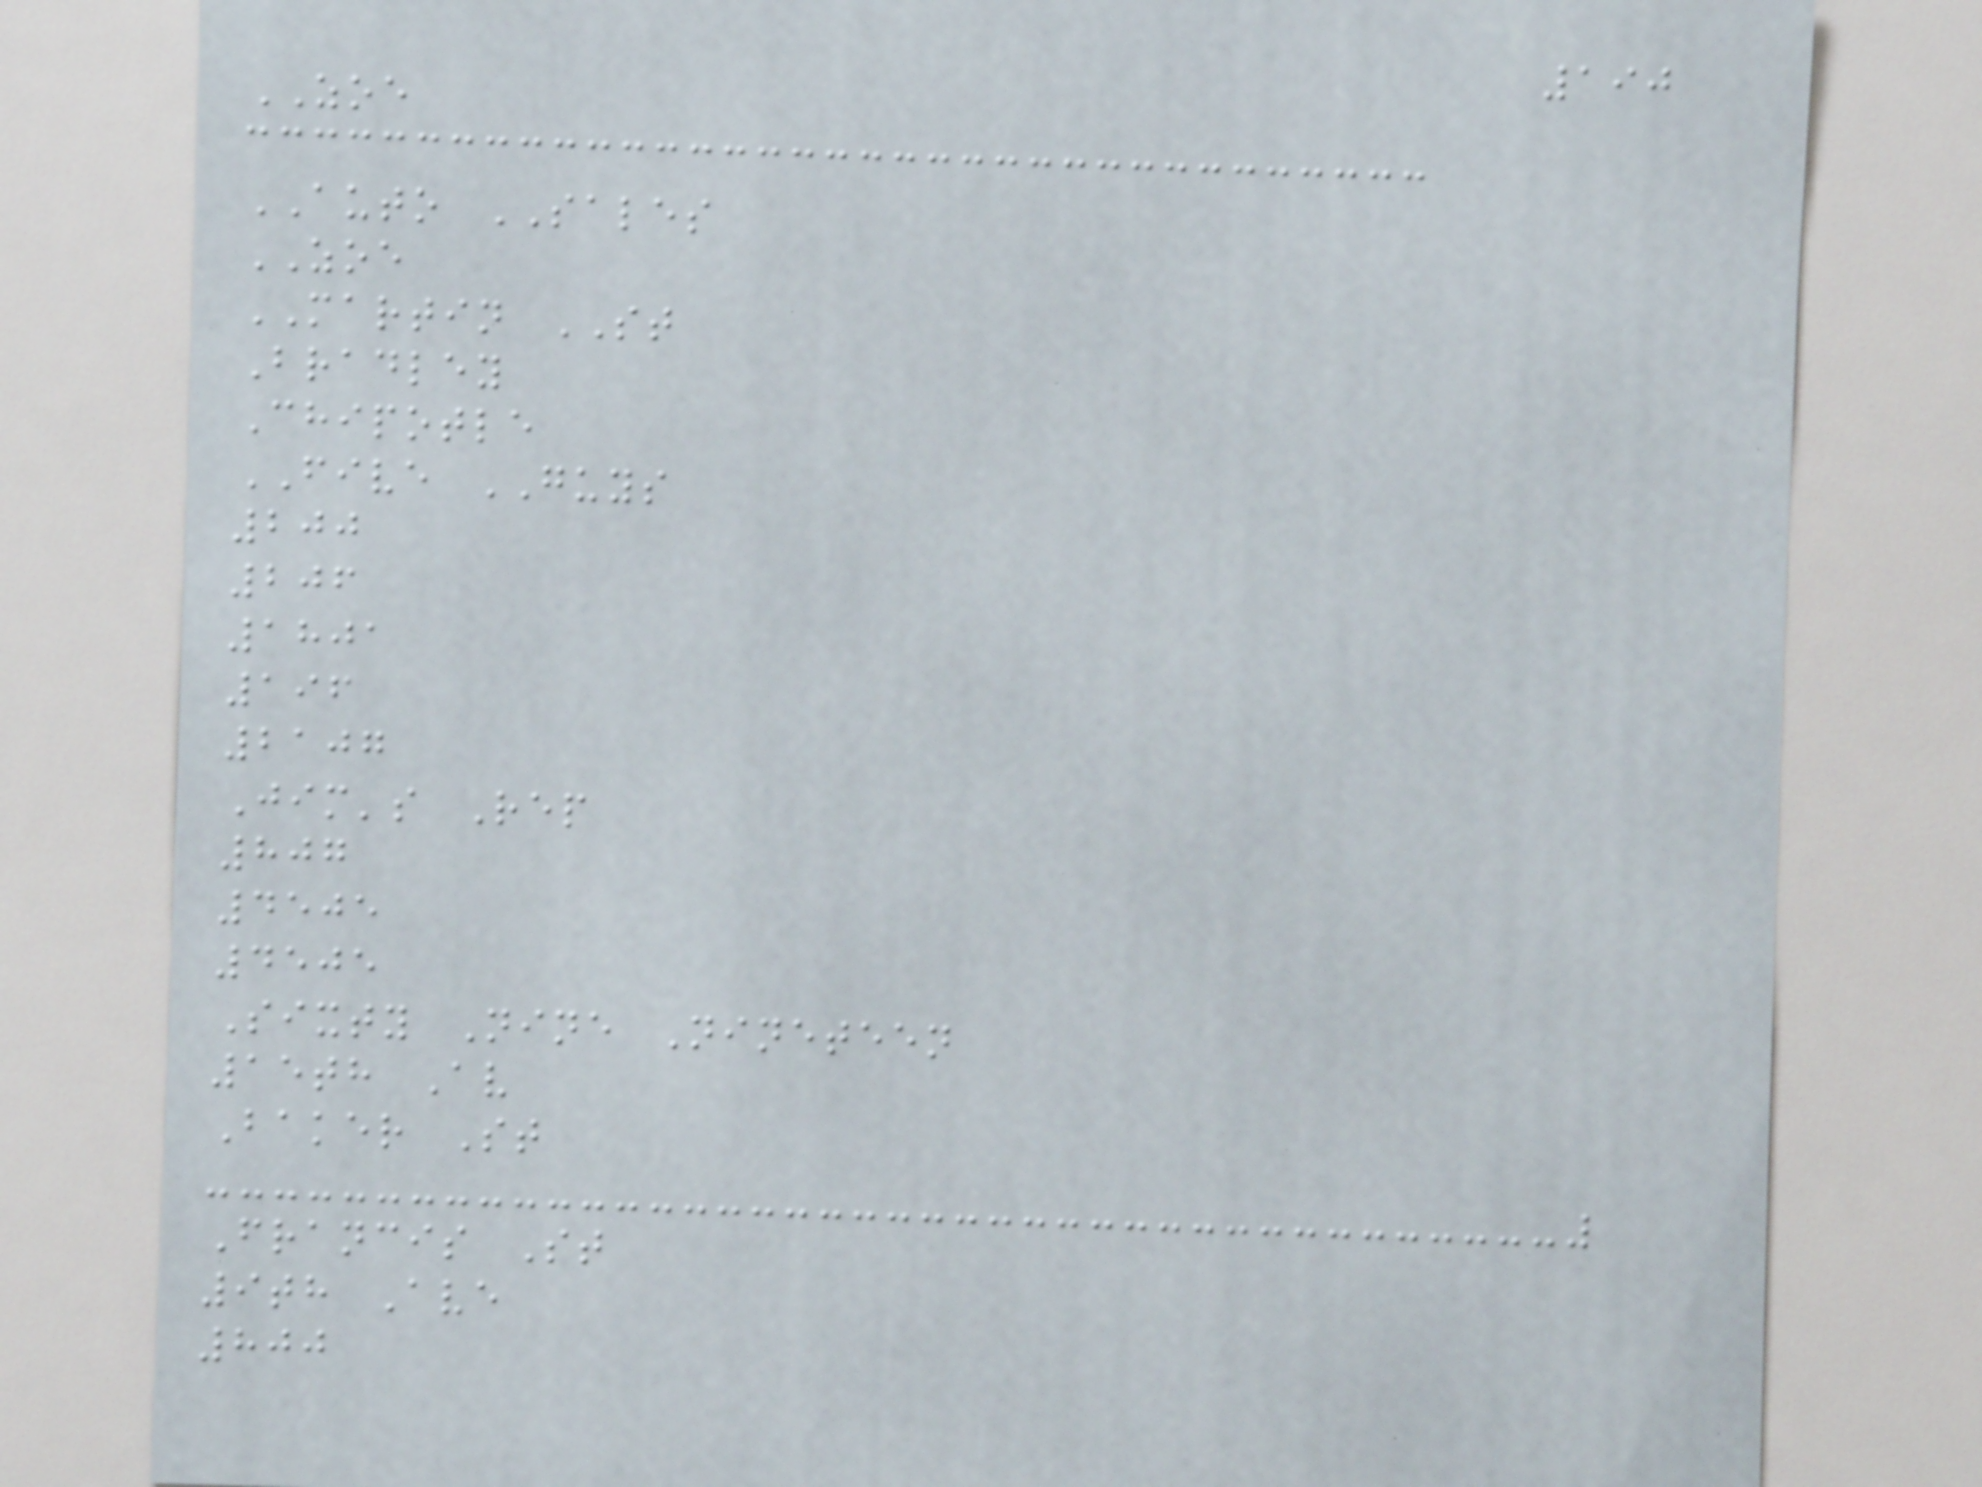190
ZOE
AUTO SALES
ZOE
MARTIN ST
Bradley
Chipotle
FIVE GUYS
200
206
1801
196
2107
Jim's Rep
807
4505
4505
Sixty Nine Nineteen
15th Av
Baker St
Francis St
9th Ave
800
